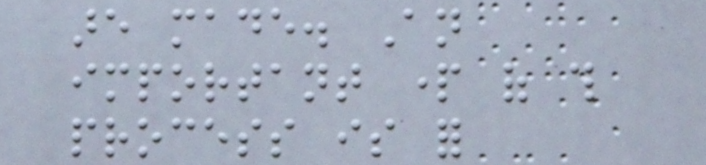are made. An
important part of this
process is for
